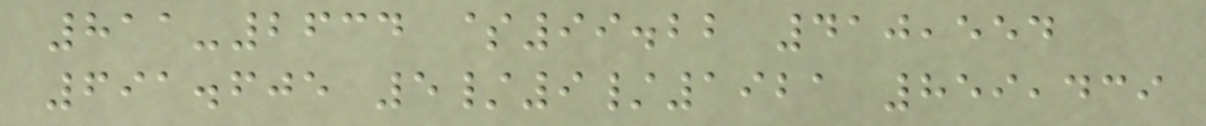811-2634 $99.22 410,554
691.605 5/9/1921 859,439
